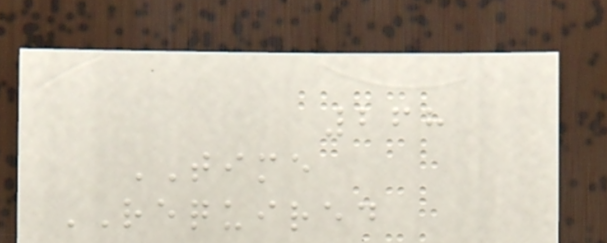268
TIME
REQUIRED
